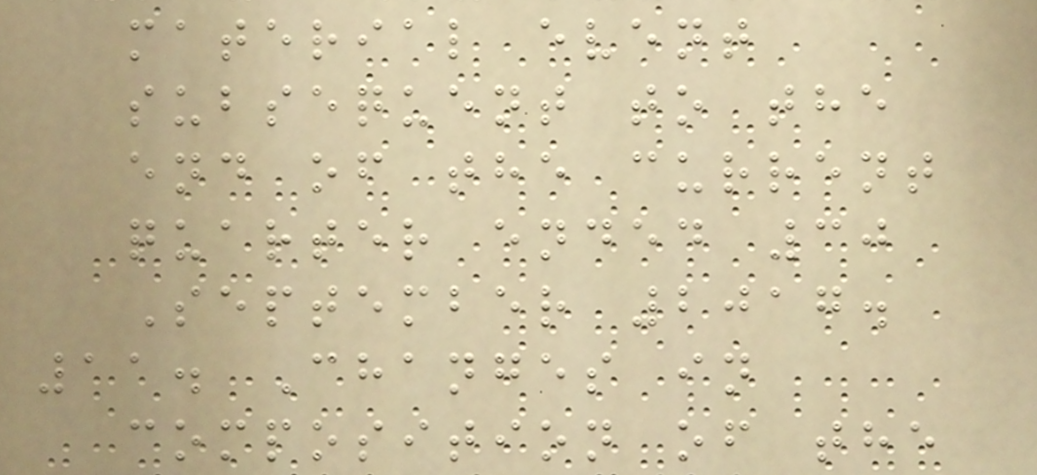material event
subsequent to the
end of the current
quarter ended 30
September 2017.
11. Changes in
composition of the
